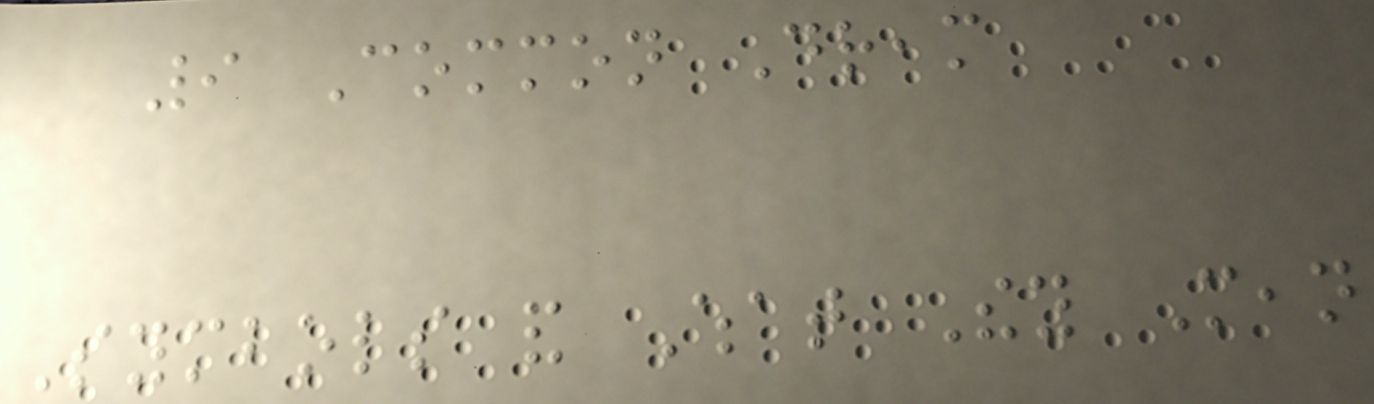9 Common Dream
Symbols and What They Mean
